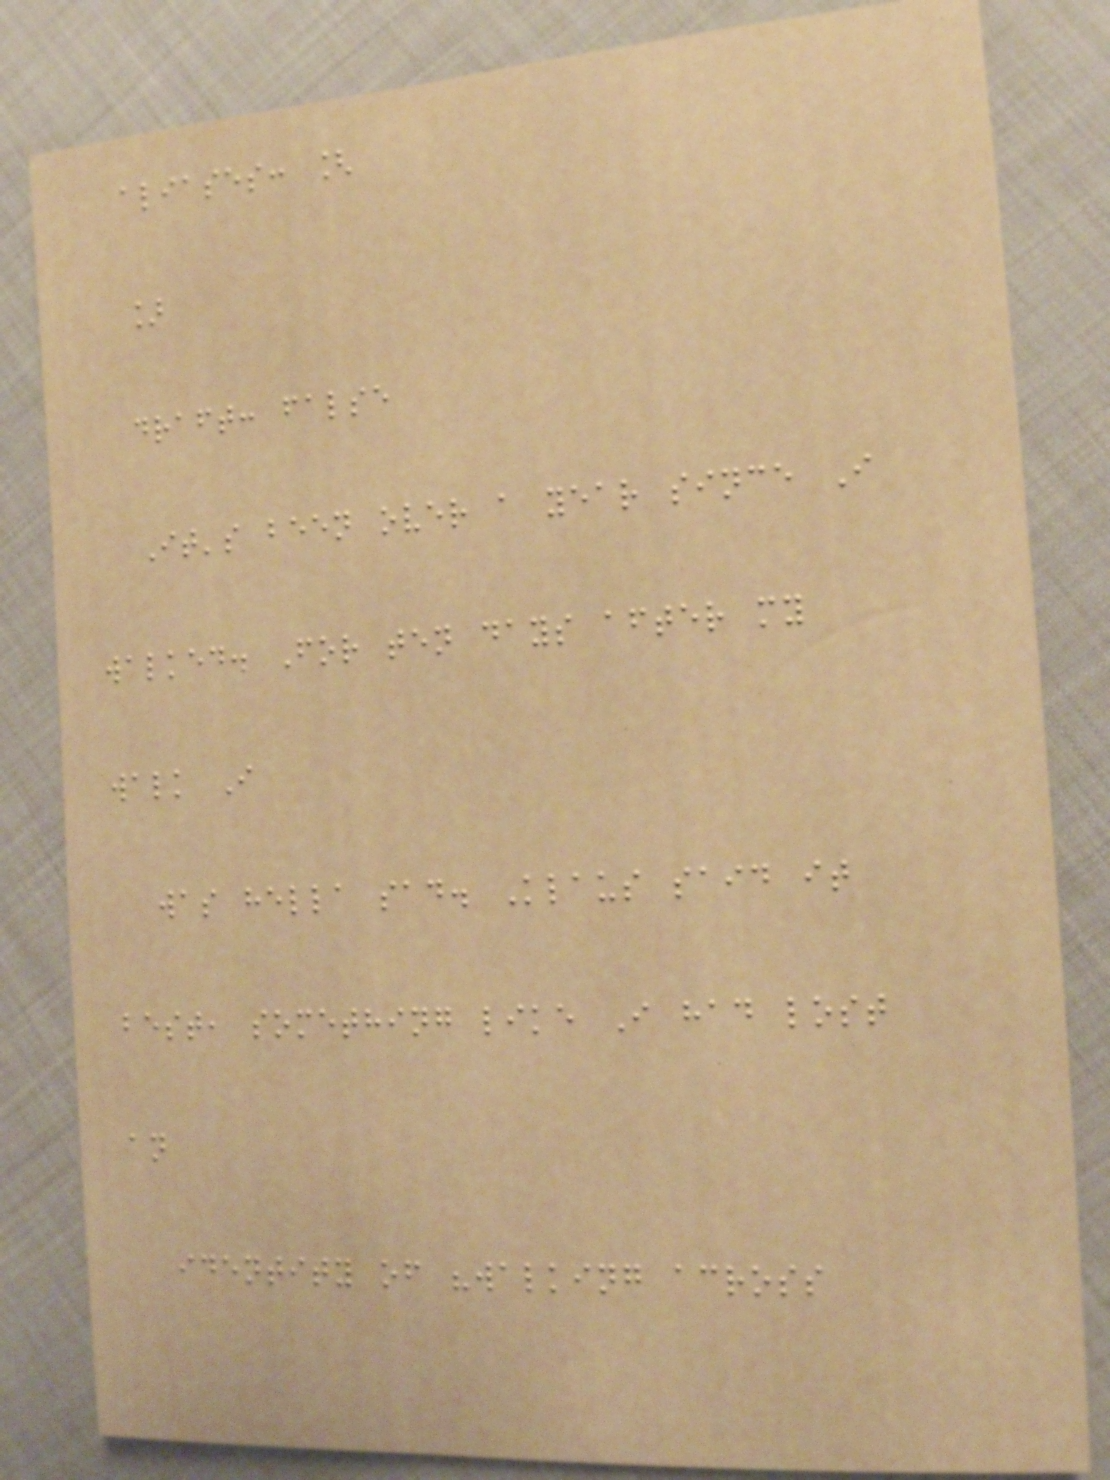aliases: [
]
draft: false
It's been over a year since I
walked. For ten days after my
walk I
was hella sad. Klaus said it
best, something like I had lost
an
identity of "walking across
